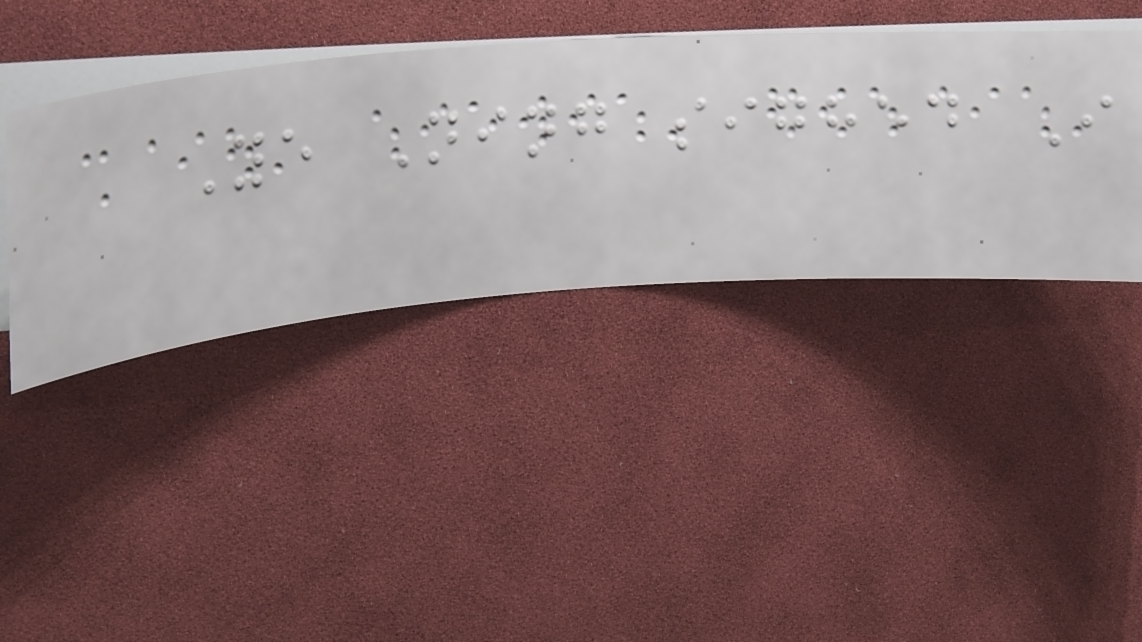Ye Ning sighed I
